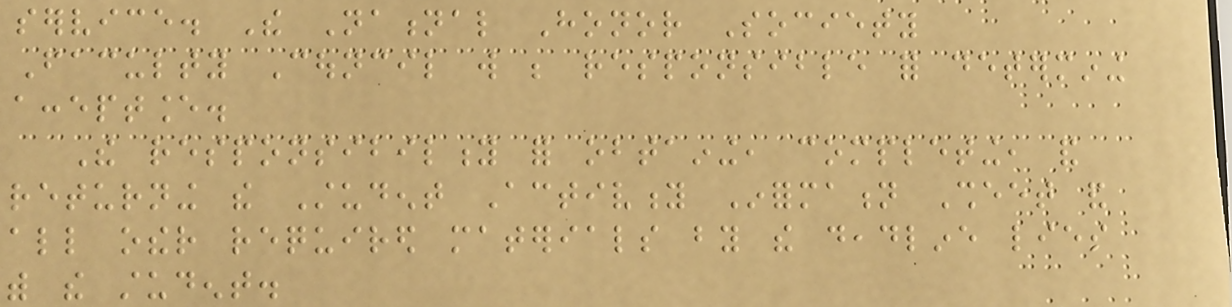service. The National Honor Society
Faculty Council will be responsible for determining
acceptance.
The responsibility for obtaining, completing, and
returning the Student Activity Information Sheet and
all other required materials by the deadline lies
with the student.
